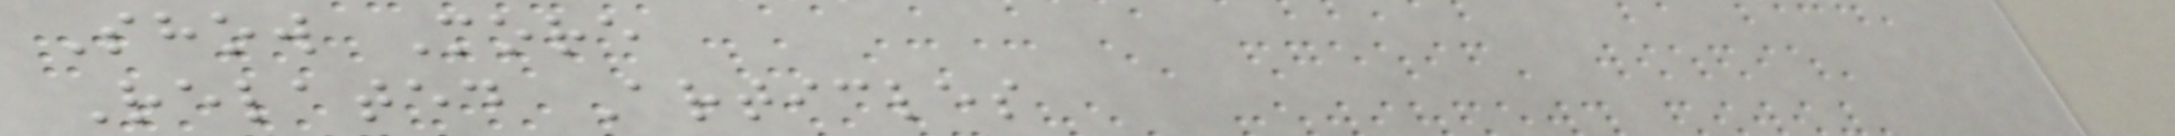Show More
Related Articles
